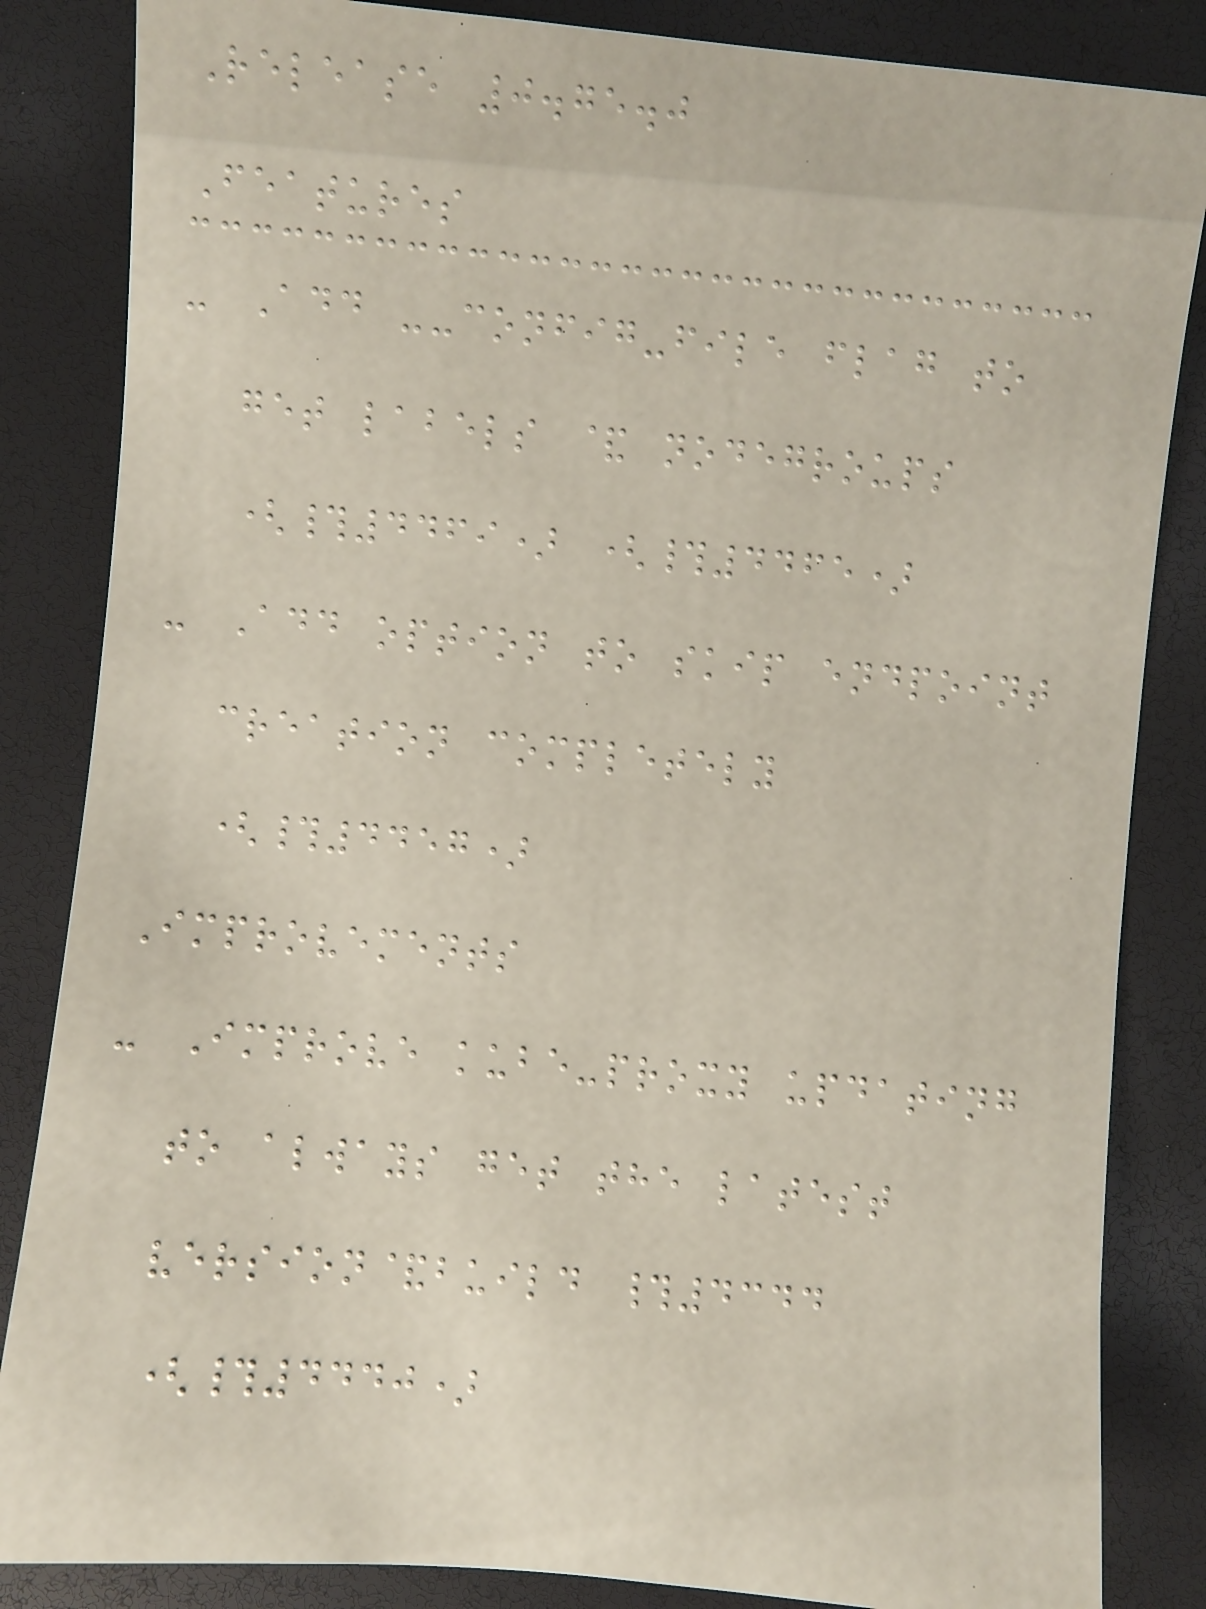Release 0.75.0
Features
- Add --config-file flag to
get labels & nodegroups
(#4469) (#4465)
- Add option to skip endpoint
creation completely
(#4457)
Improvements
- Improve kube-proxy updating
to always get the latest
version&build #4344
(#4440)
